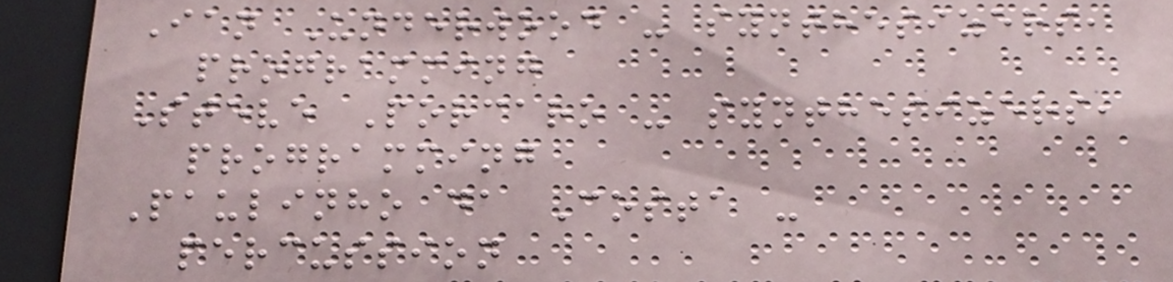Ian Underwood - synthesizers,
programming
Steve Porcaro - synthesizers,
programming
Paulinho da Costa -
percussion
